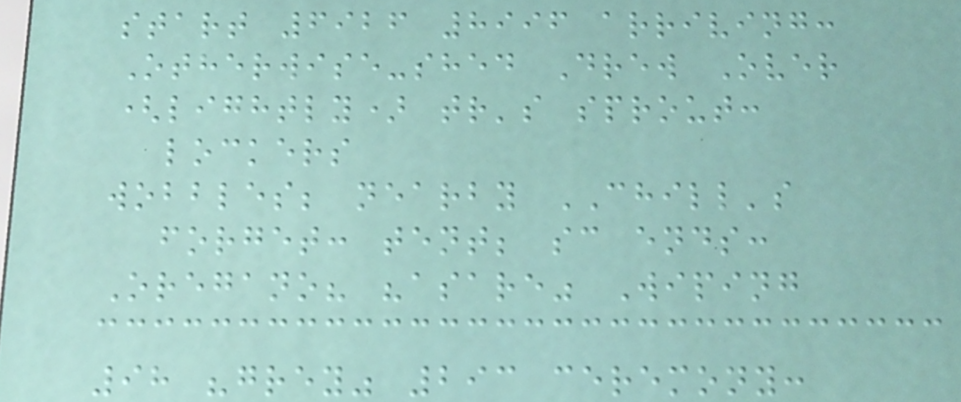start 6926 8996 arriving:
Otherwise-shed Drew Over
(lightly) tr's sprout:
lockers
wobbles; nearby CHILL's
forget: tent; sc ends:
Oregano? "asare" Wiping
98 "grey" 293 ceremony:
